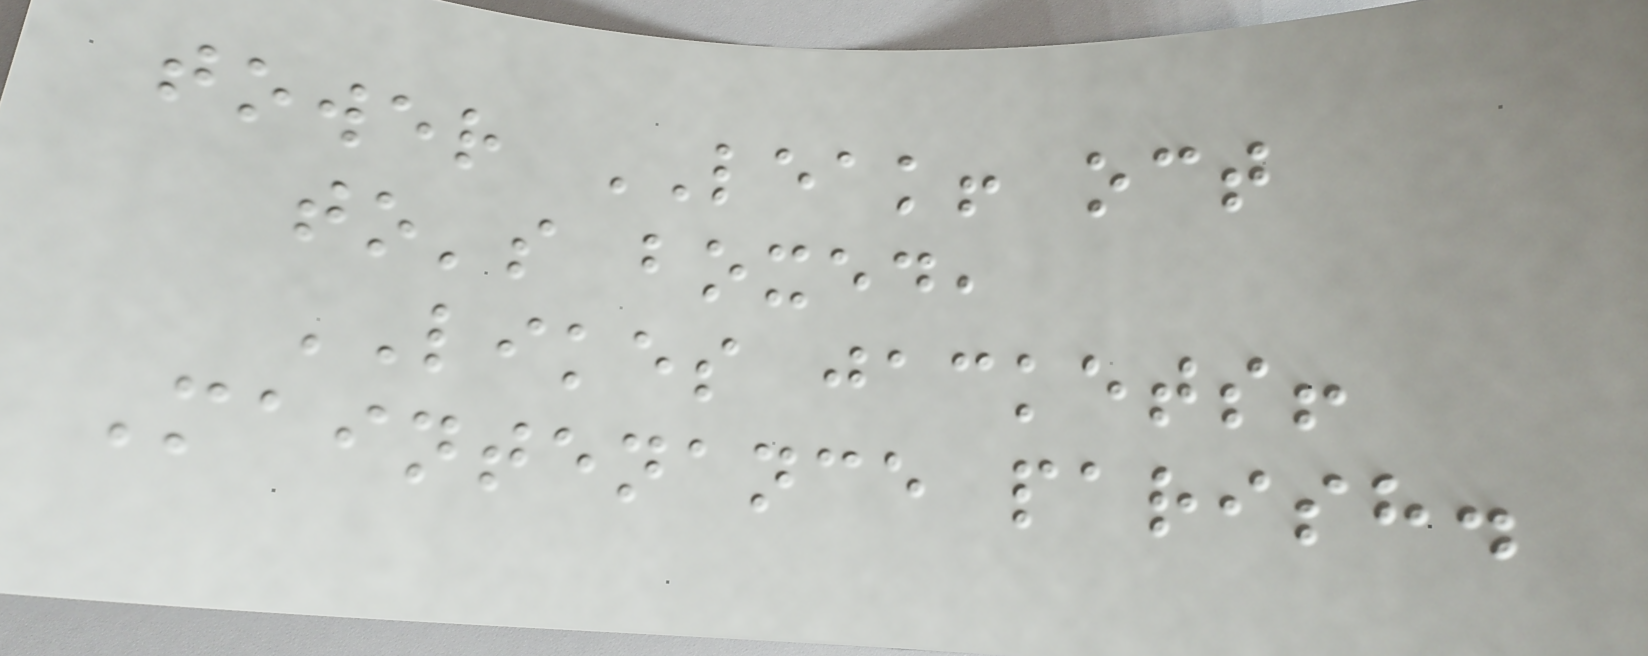tower LEAK! oct
to's boxed,
LIKES jackets!
Maintenance parish.
